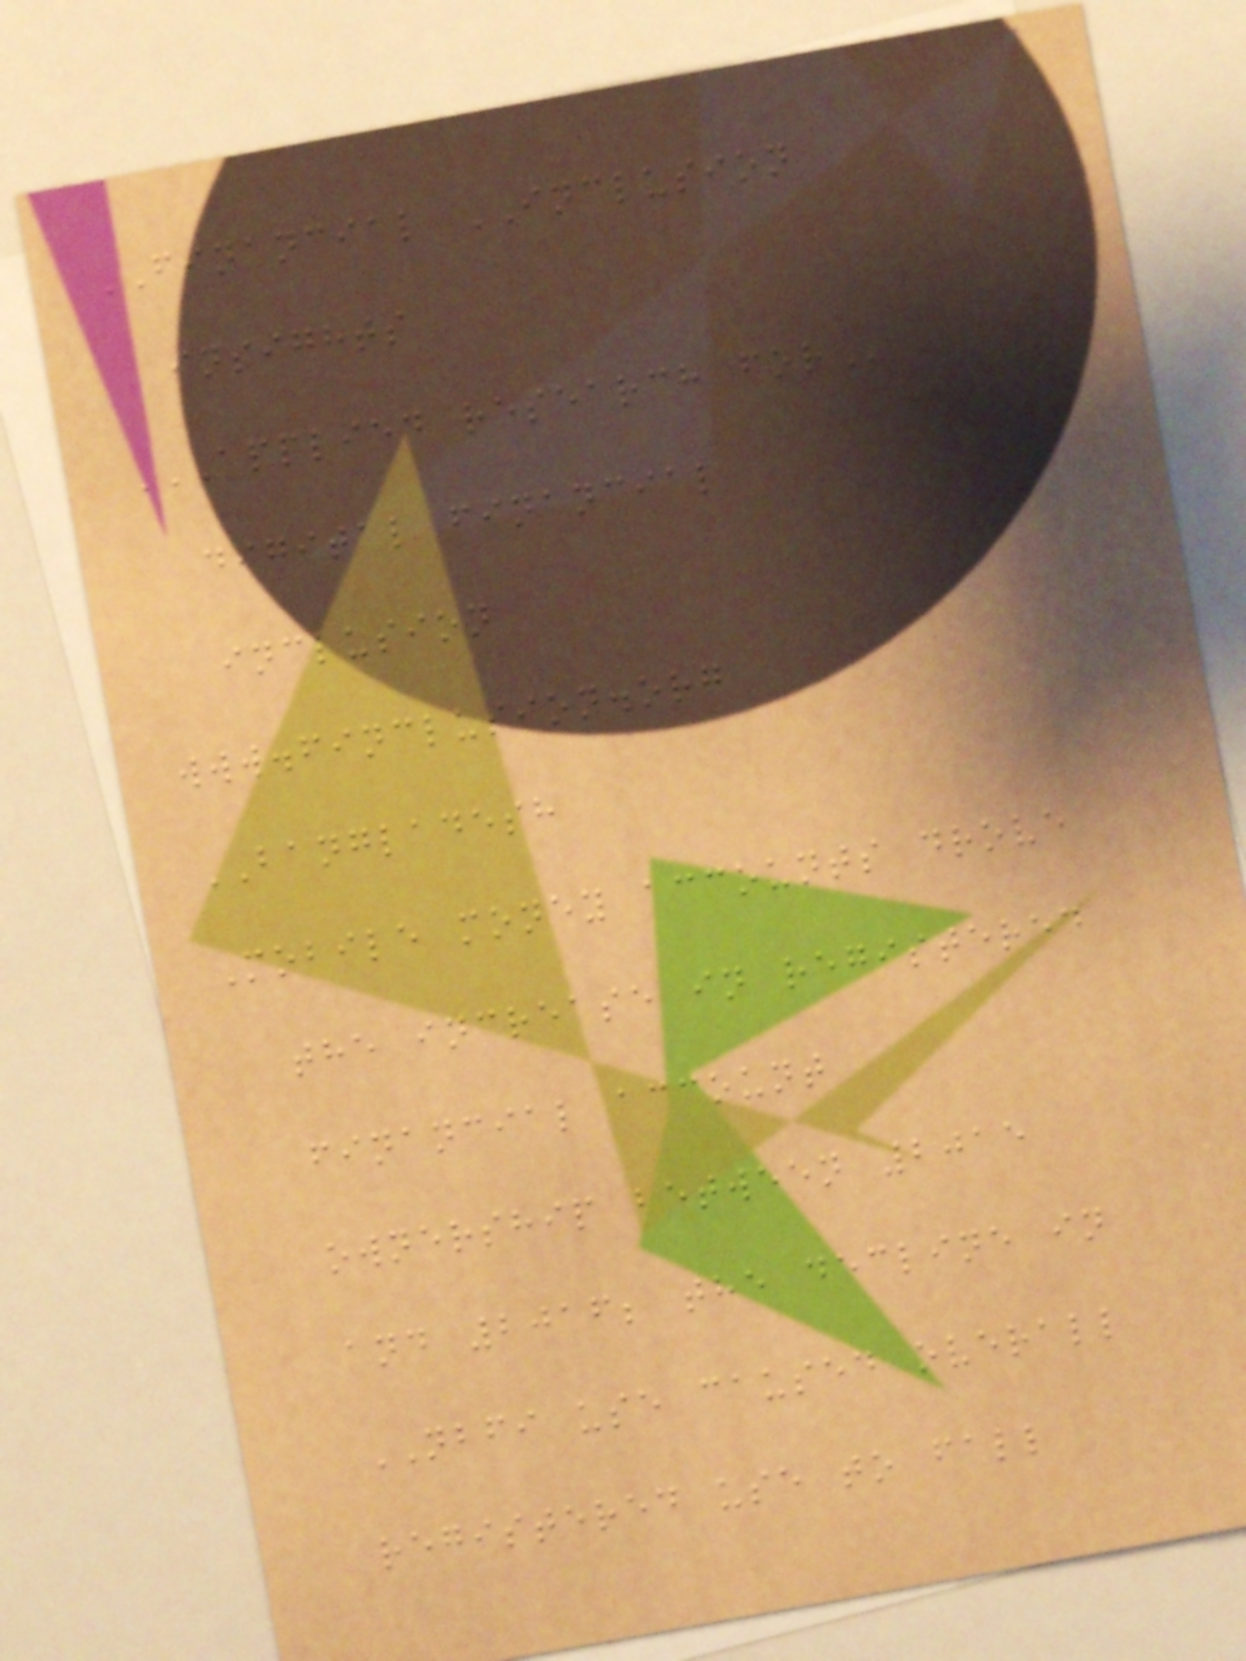FINANCIAL INCLUSION
insights
APPLIED RESEARCH FOR
digital financial
inclusion
www.finclusion.org
BANGLADESH
Mobile money accounts drove
the increase in registered
financial account
ownership between 2015
and 2016; the decline in
NBFI use caused overall
registered use to fall
